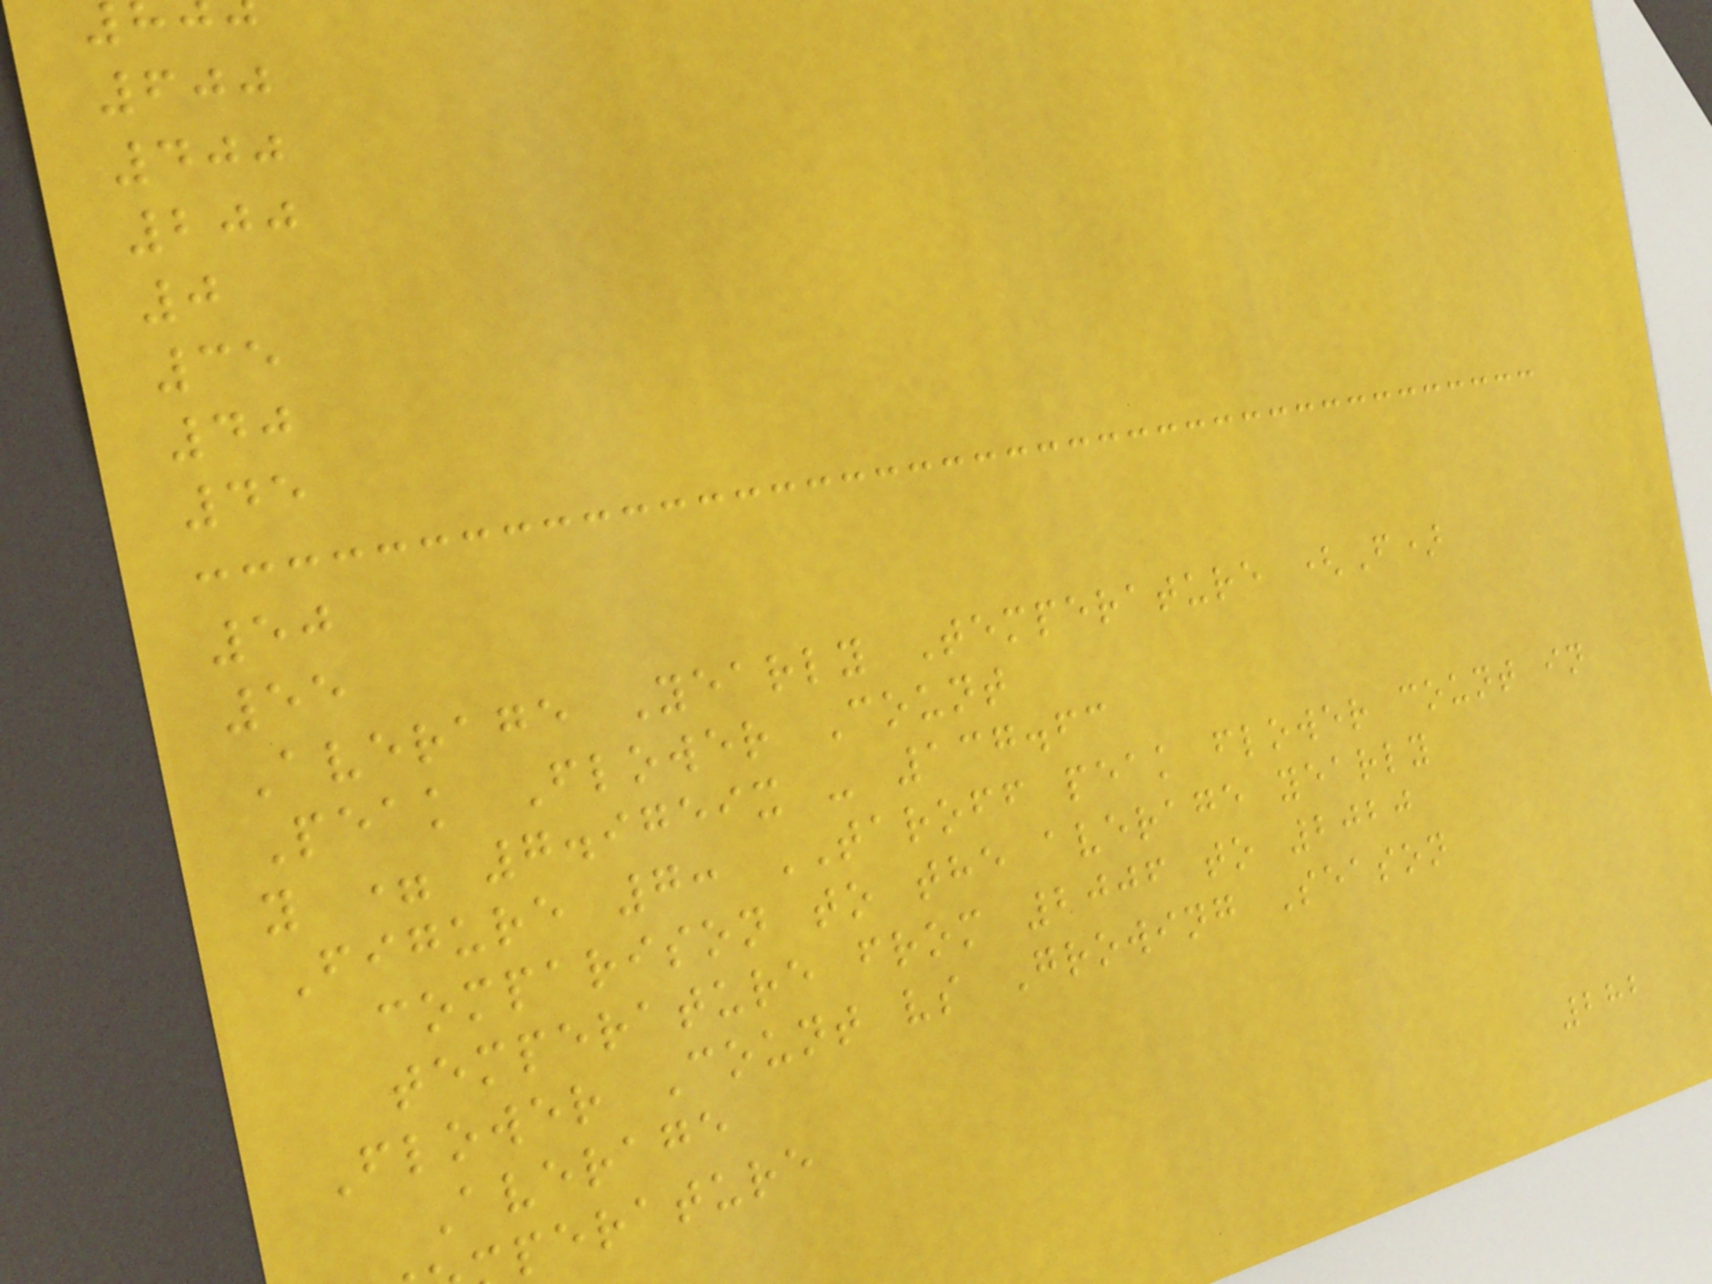600
400
200
0
35
40
45
50
55
Average Yearly Temperature (F)
Peak Flower Count
y = 7.9759x - 137.63
Figure 7: TAROFF peak flower count in
comparison to the average yearly
temperature from 2006 to 2020
Flower Count vs Growing Season
Average
perature
282
